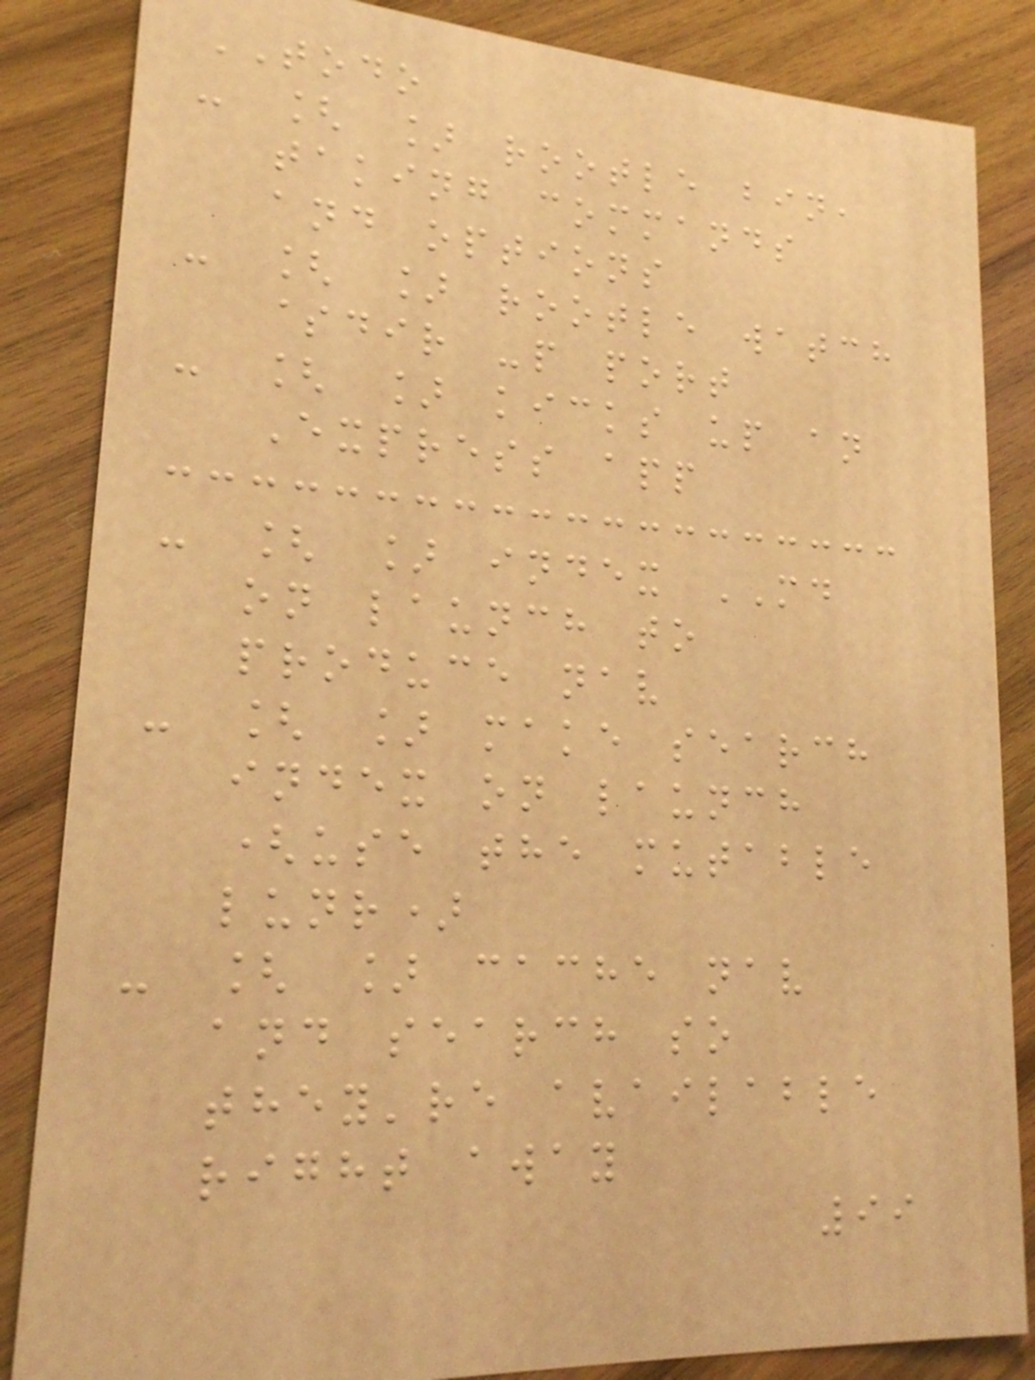TODO
- [ ] rootle bin,
taking commands
and options
- [ ] rootle watch
$dir -p port
- [ ] kicks up an
Express app
- [ ] index MD
on launch to
produce nav
- [ ] make search
index on launch
(use the mutable
lunr)
- [ ] cache nav
and search so
they're available
right away
99
